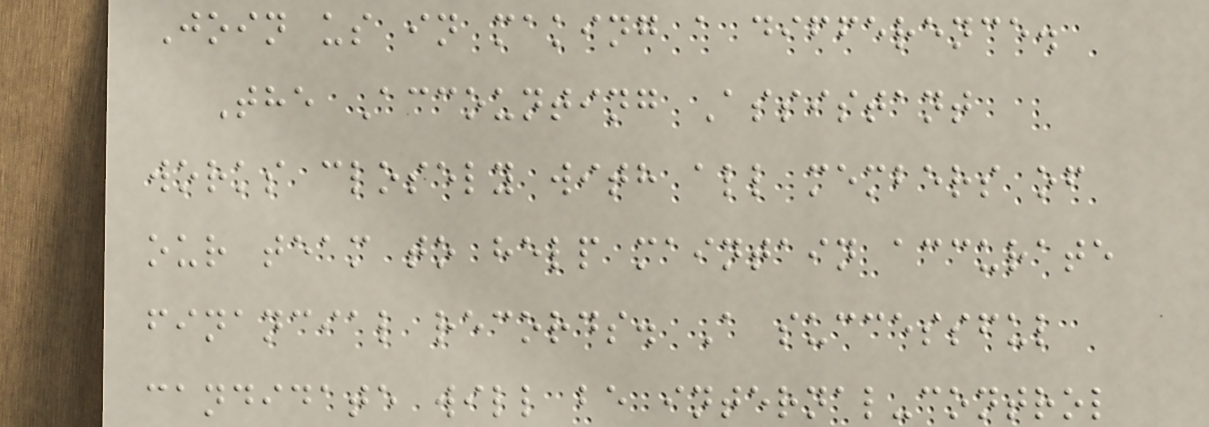Join us in making a difference.
The Accounting Assistant
works closely with all members of
our team to help maintain accurate
financial records. A successful
candidate will be internal-control
